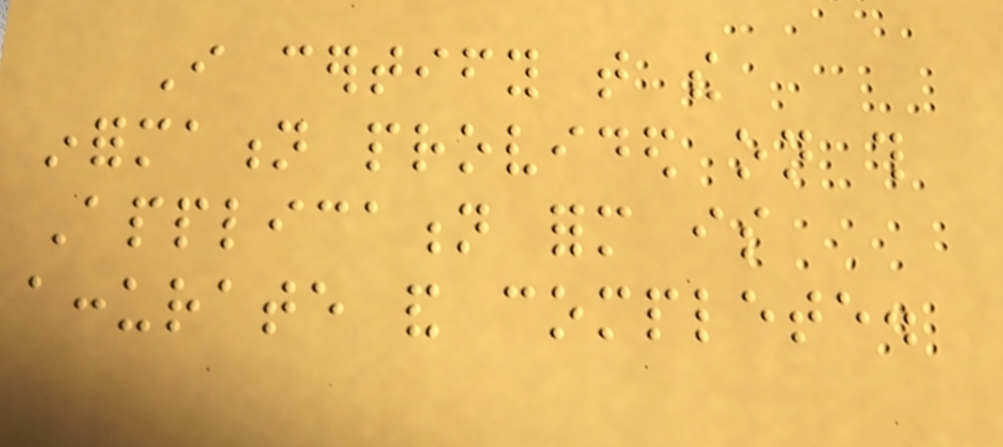I certify that the
information provided on this
Application form is
accurate and complete.
